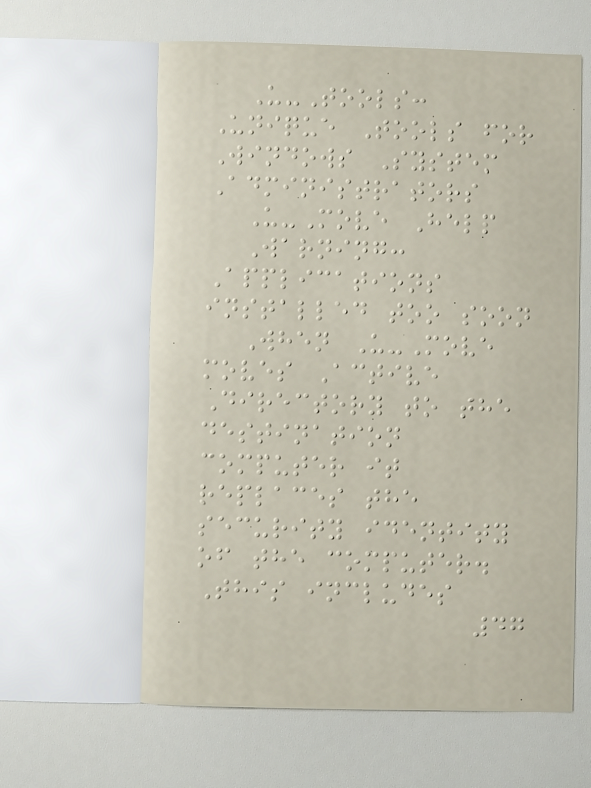U-Tools:
Unique Tools for
Windows System
Administrators
U-Move Help
Warning:
Applications
installed too soon
When U-Move
moves Active
Directory to the
destination
computer it
replaces the
security identity
of the computer.
This includes
47
